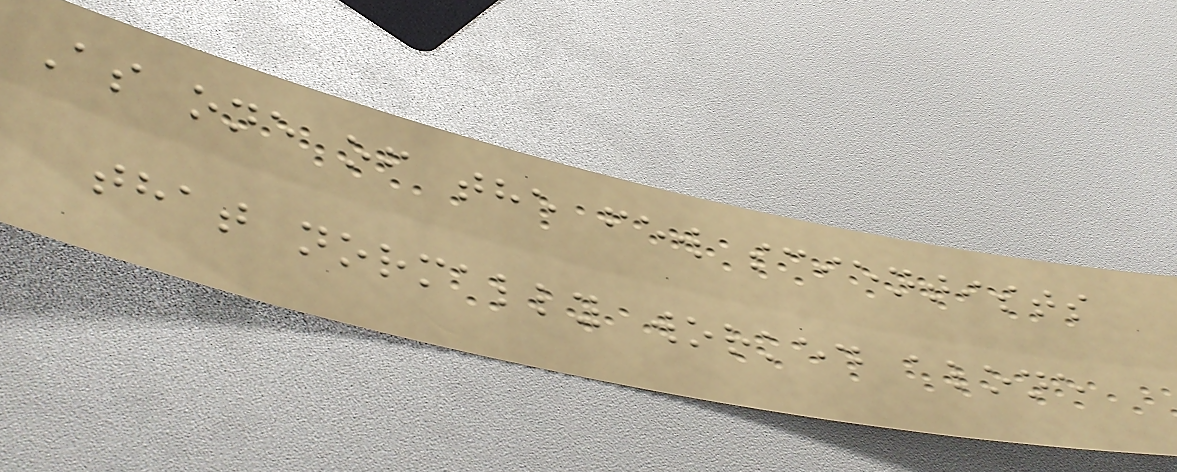As one of the few scientists
that normally worked alone
